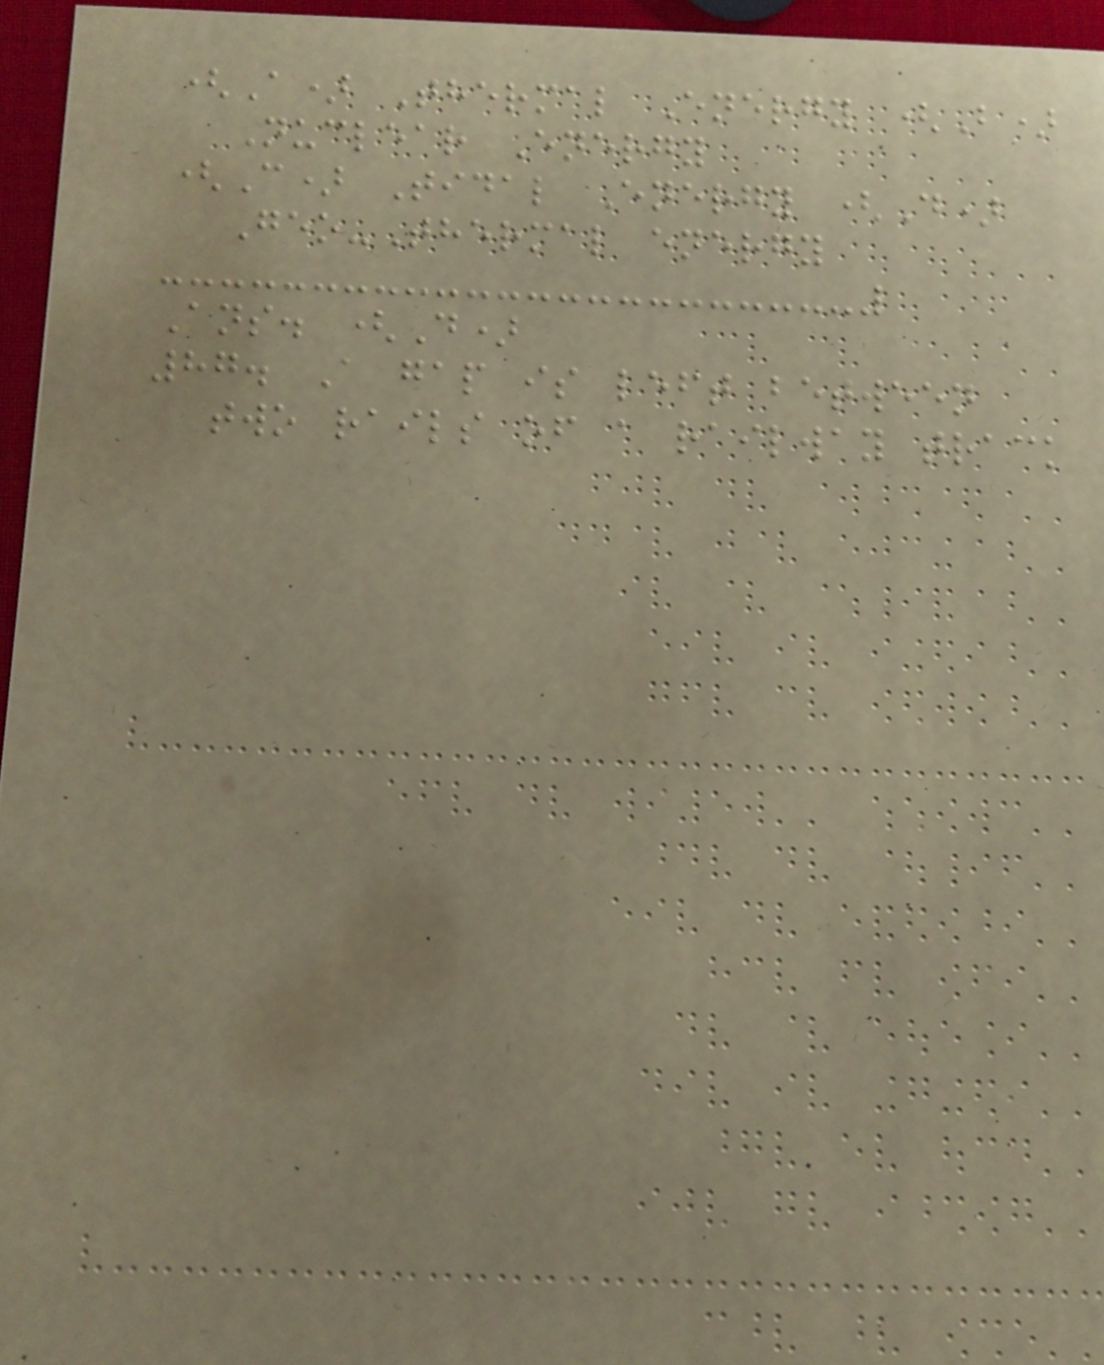(A) Thermal Energy (B)
Nuclear Energy
(C) Tidal Energy (D)
Geo-Thermal energy
Ans. (D)
87. A gap is left between
two rails of a railway track
